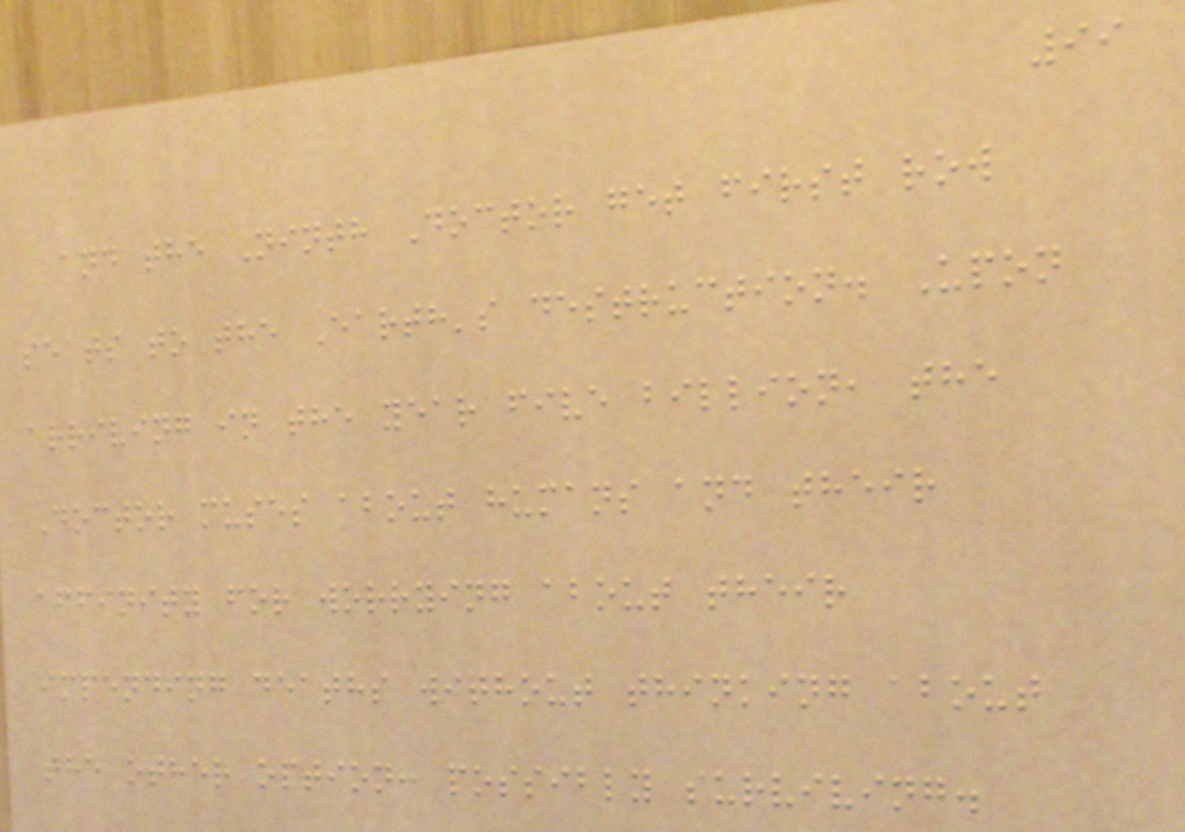99
and the Ninth Doctor get first row
seats to the Earth's destruction. Upon
arriving in the year five billion, the
Doctor muses about humans and their
affinity for worrying about their
impending deaths without thinking about
the other option: possibly surviving.
